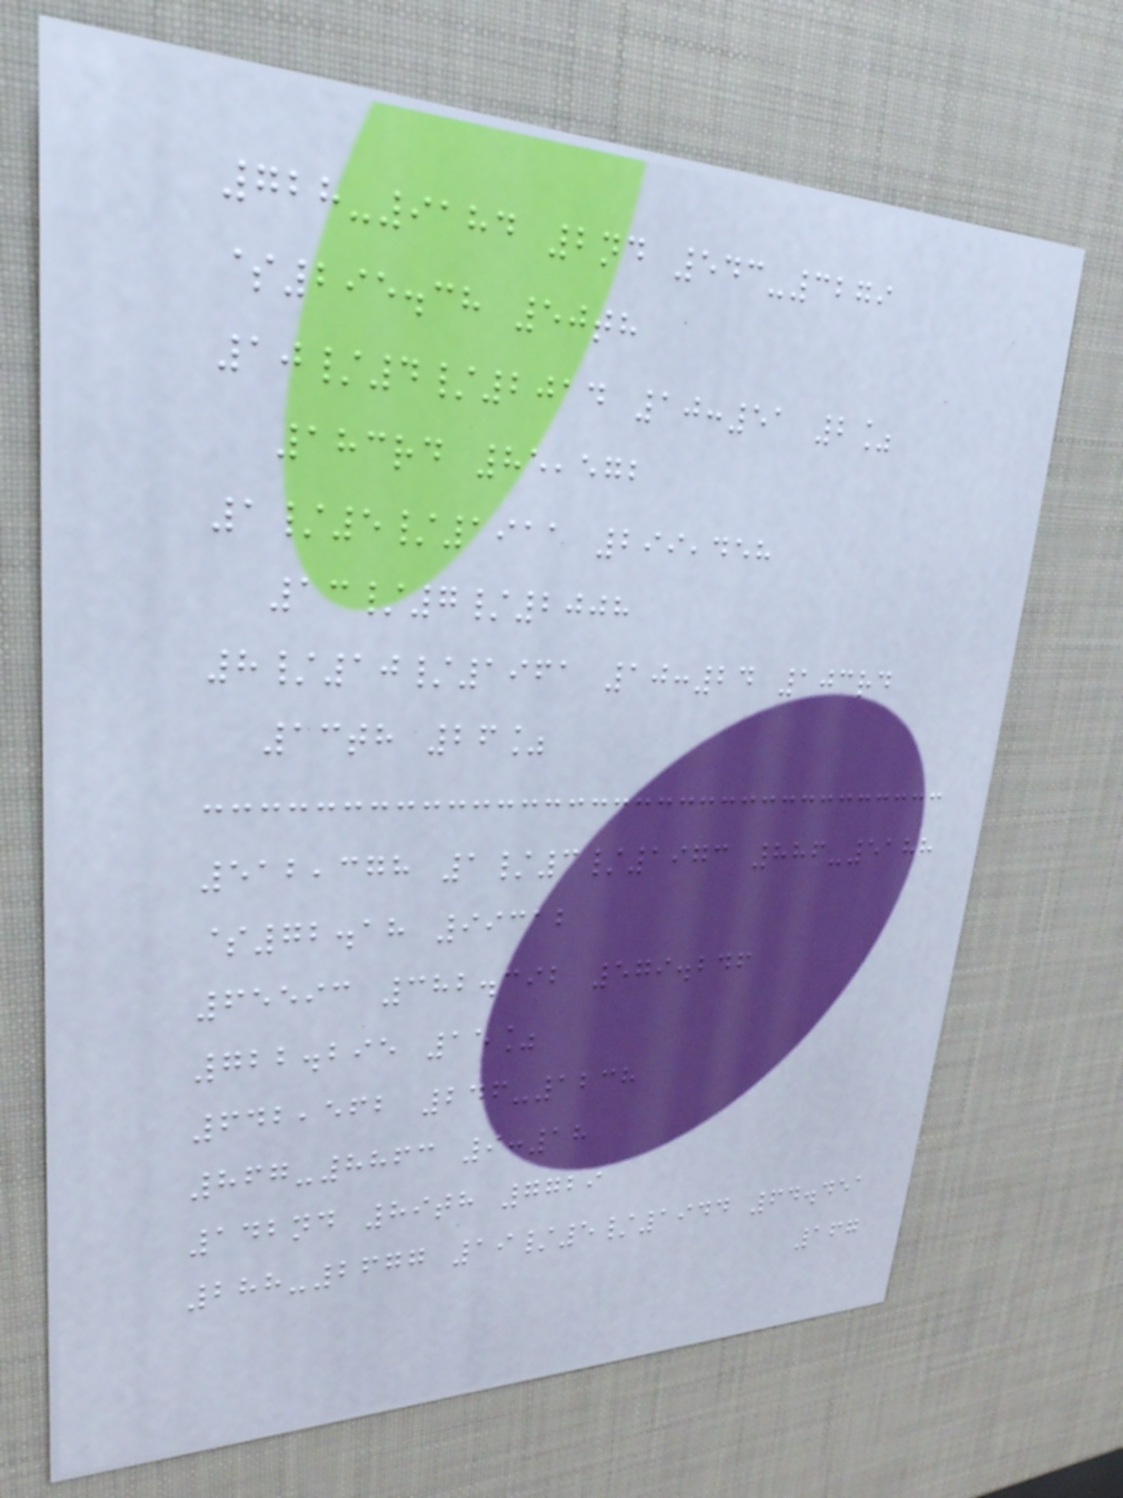728-9184 2nd 543-3279
$295.38 50th
10/4/2014 10:51 2%
183rd 85,572
1/5/1911 299,458
13/7/2008
8/10/1961 10:24 103rd
13th 26%
512,378 1/3/1973 886-5188
$72.18 99312
65593 382.392 579.246
722.295 15%
642,562 246-1238
867-8863 9:18
142nd 89th 7729
288-2677 19/5/1944 64.451
167
